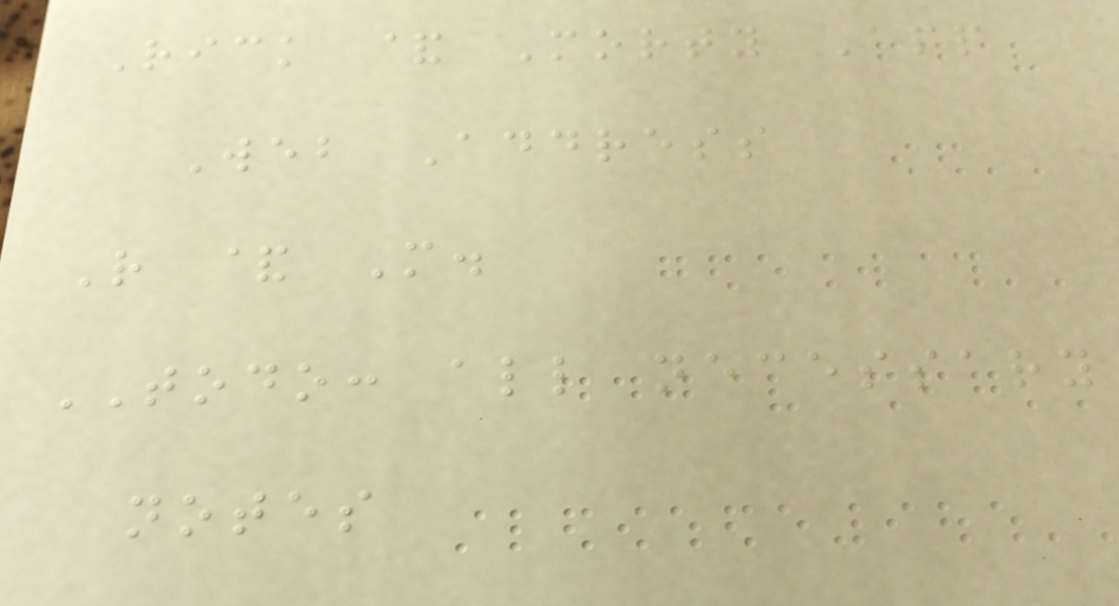Rick & Morty App
Web Address
R & M.
TODO: all necessary
notes
